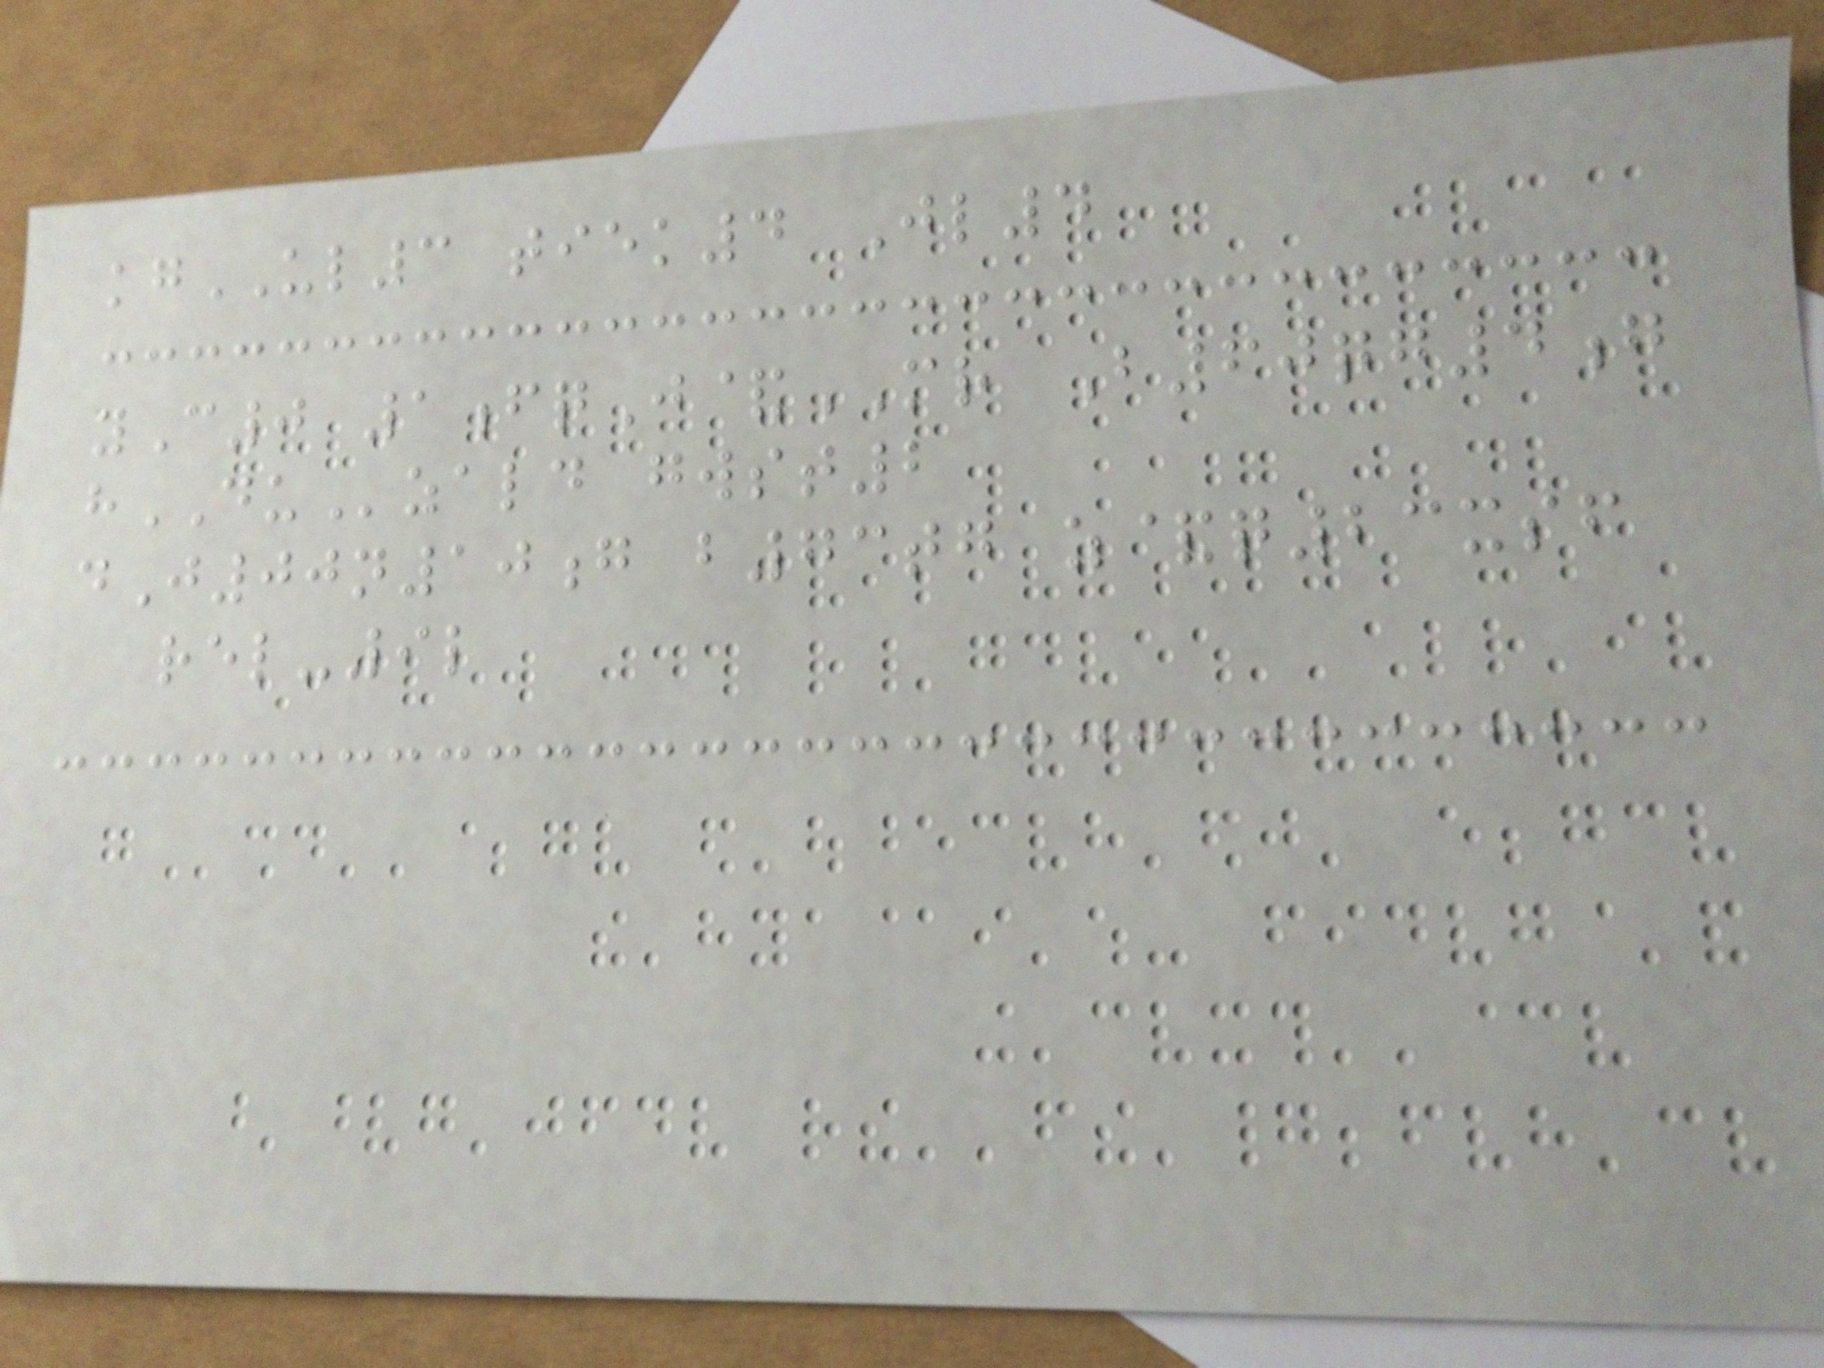kgUL3 tiek4 Jl4
yC0 1fqJ&MR B60qg4g
hDUzald gwst2
dJ00n10g b73tg z&q23xsf
rel-9l
